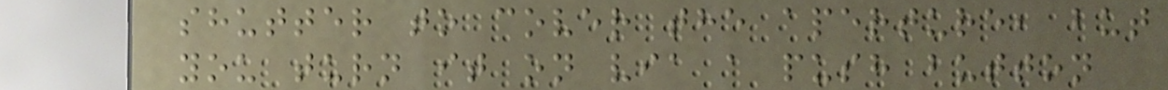shutter to cover the aperture, but
you turn it on via a push button
